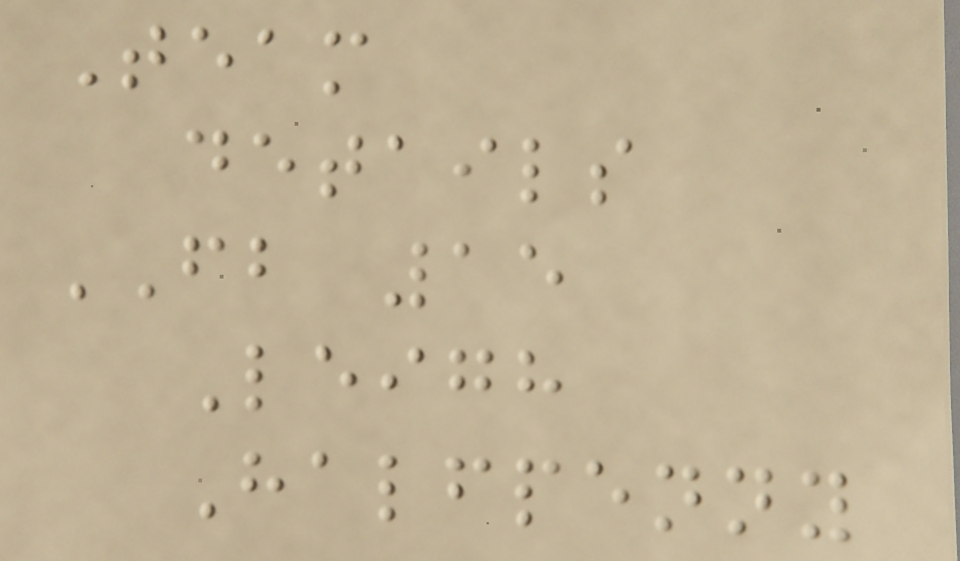Team
details
FB 15
Leigh
Halfpenny
